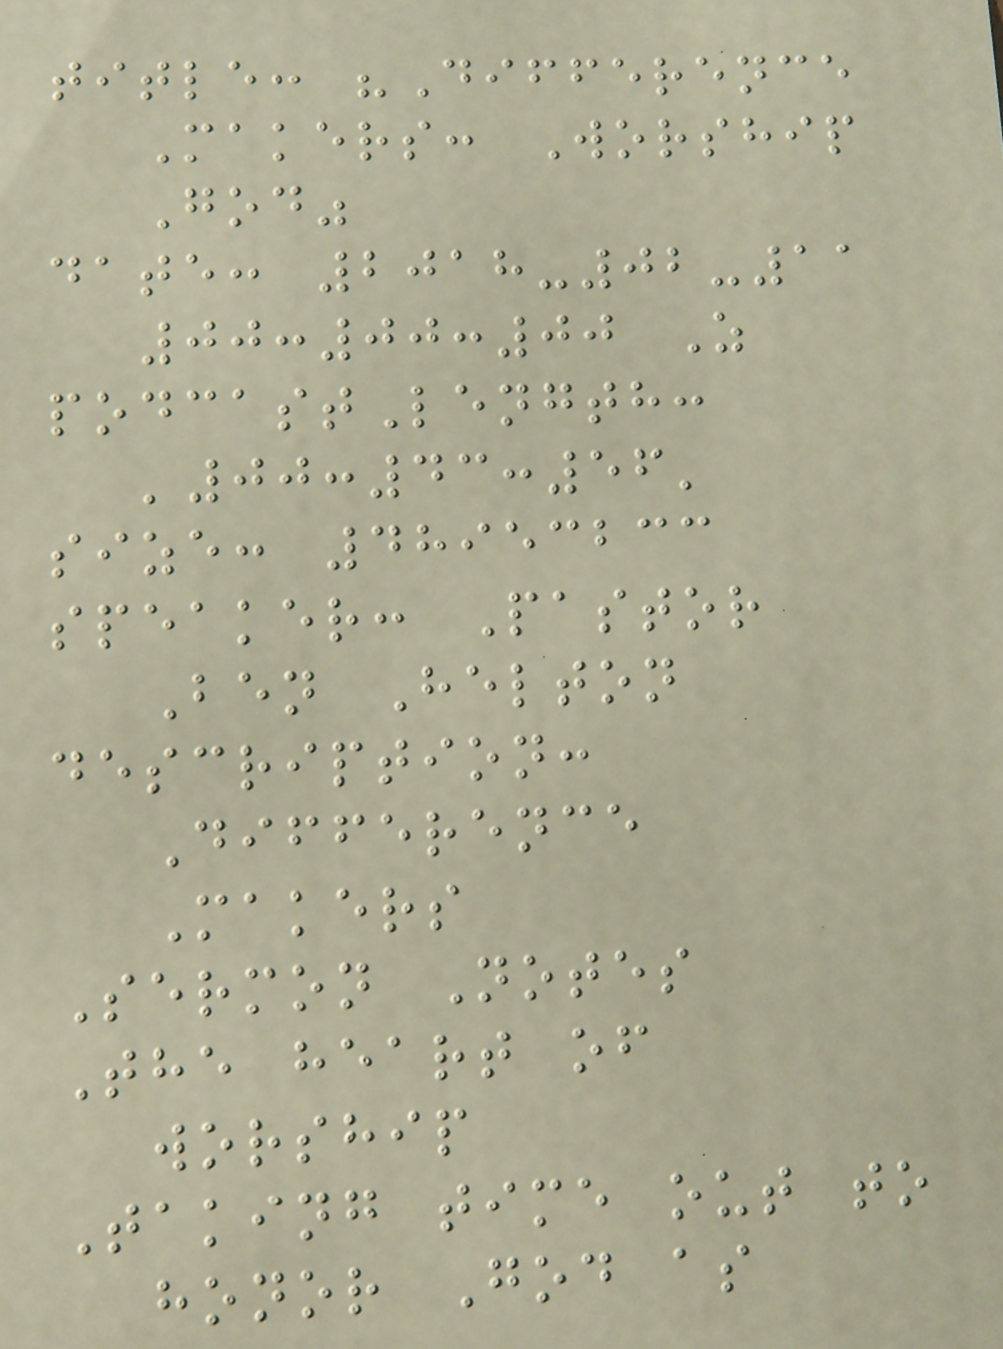title: "Difference
Makers: Worship
God"
date: 2018-02-11
00:00:00 Z
podcastLength:
'00:43:56'
size: 48953233
speaker: Pastor
Ben Helton
description:
Difference
Makers
Sermon Notes
The heart of
worship
Taking time out to
honor God as
